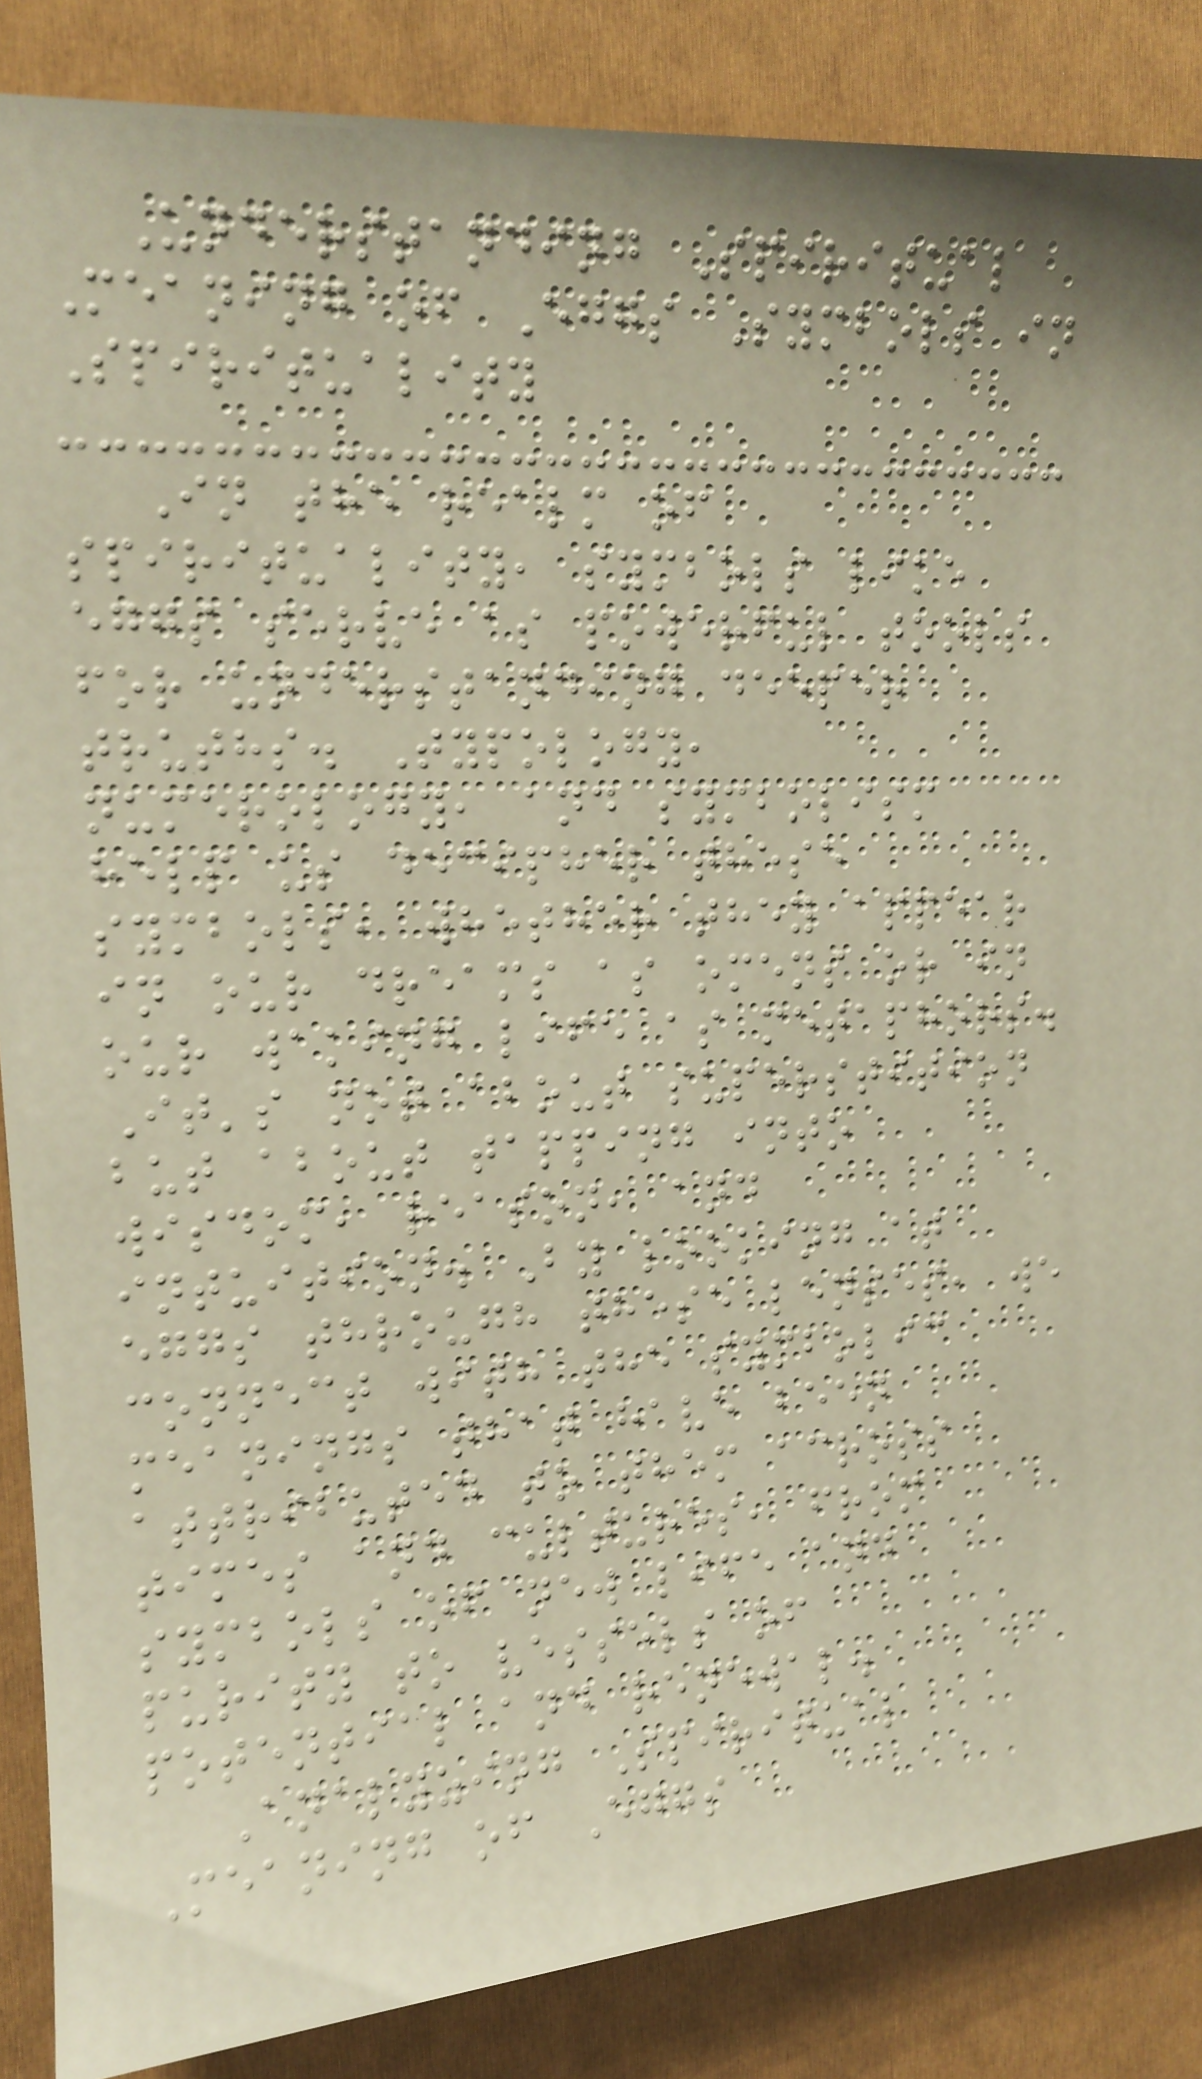Understanding Spiritual
Meaning of Eggs Symbols in
Spirituality
In the realm of
spirituality, symbols like
eggs serve as powerful tools
for understanding deeper
truths. Typology,
numerology, and symbolism
help us decipher these
symbols, whether they appear
in our dreams as omens or in
our waking life as metaphors.
It's not about superstition
but about tapping into
wisdom, reason, and
intuition. By looking at
eggs through these lenses, we
connect with the symbolic
meanings that have been
attributed to them across
times and cultures, from
symbols of new life and
purity to vessels of
potential and renewal.
Analyzing Spiritual
Meaning of Eggs
